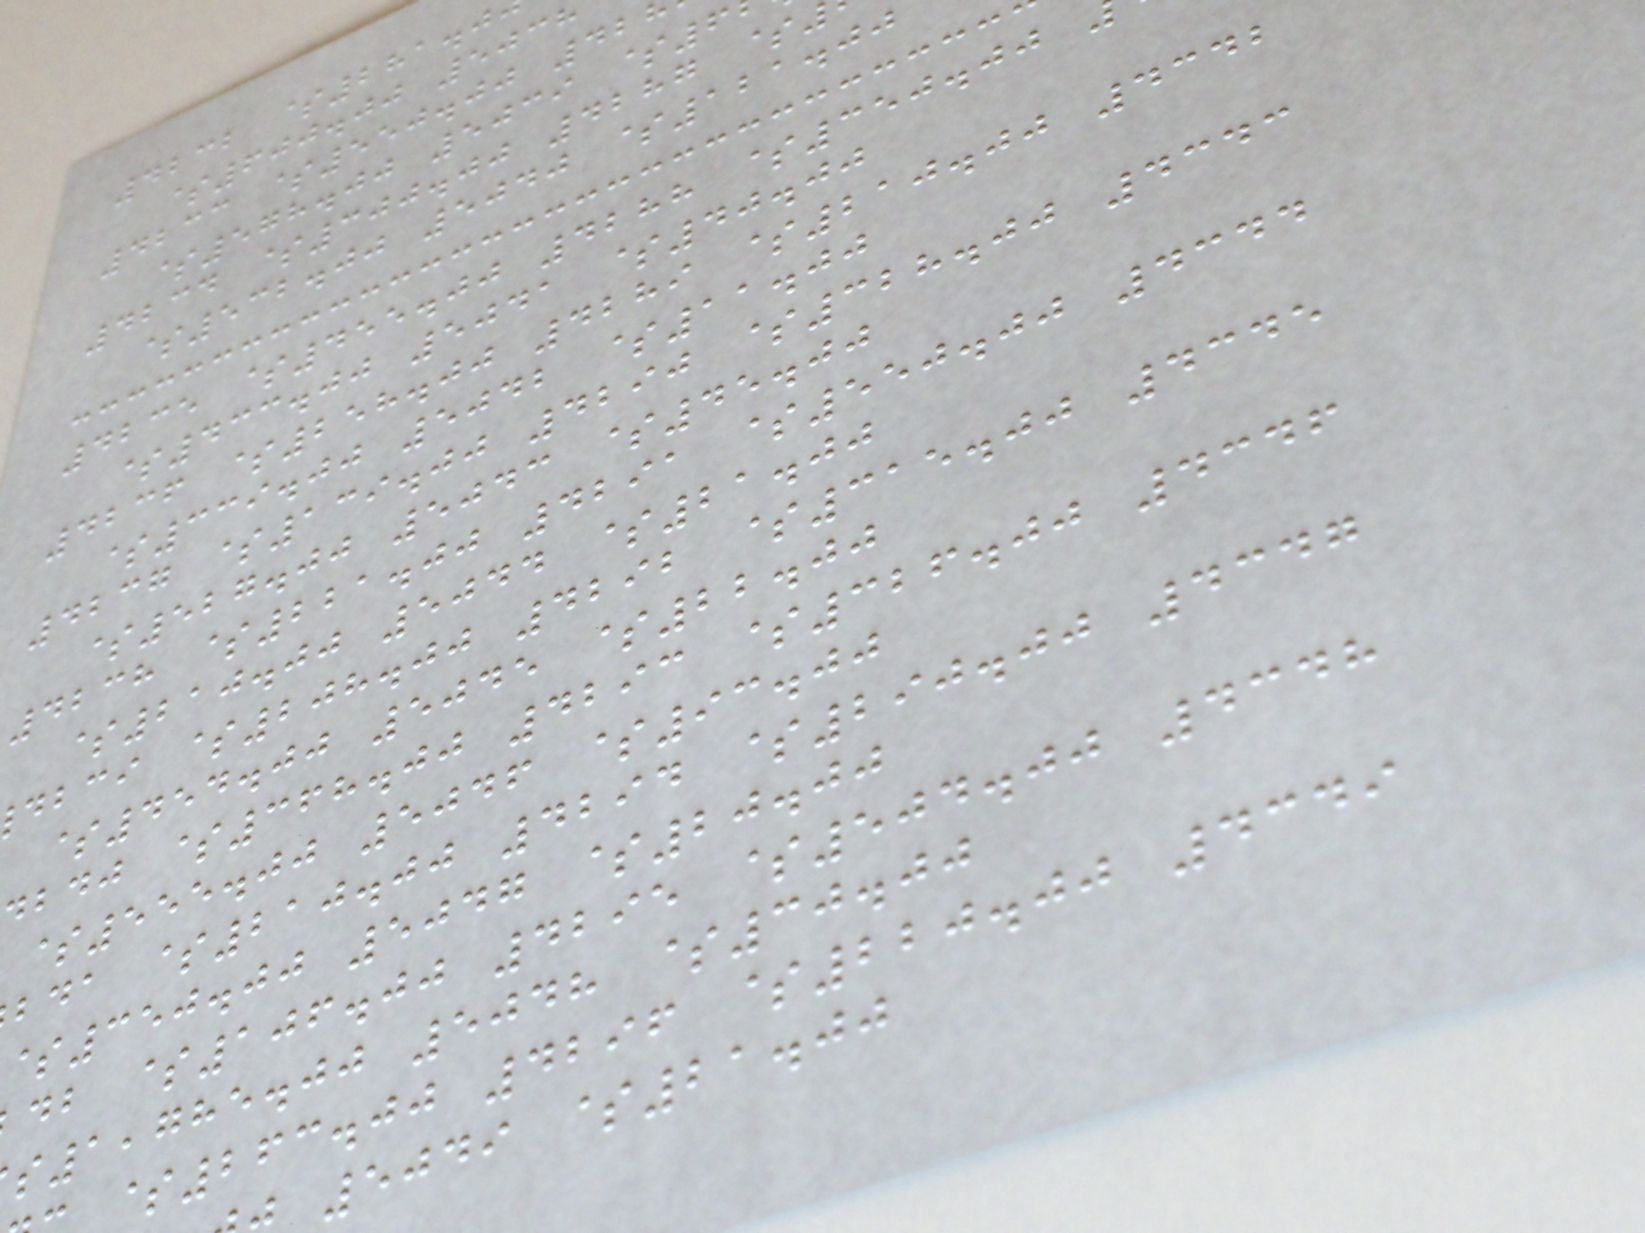4232 $281.0
$600.00 5038
4233 $550.00 42
$578.00 5039 $6
4234 $300.00 4287 $
$532.00 5040 $121.00
4235 $455.00 4288 $350.00
$433.00 5041 $40.00
4236 $258.00 4289 $210.00 4342
$339.00 5042 $11.00
4237 $139.00 4290 $328.00 4343
$527.00 5043 $45.00
4238 $221.00 4291 $550.00 4344
$210.00 5044 $21.00
dbci $208.00 4292 $315.00 4345
$454.00 5045 $22.00
bdj $368.00 4293 $326.00 4346
$555.00 5046 $93.00
bda $210.00 4294 $290.00 4347
$350.00 5047 $20.00
db $106.00 4295 $504.00 4348
1,785.00 5048 $30.00
$263.00 4296 $220.00 4349
5049 $21.00
